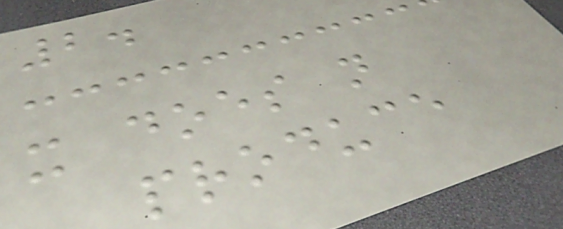2.
it does not
produce
